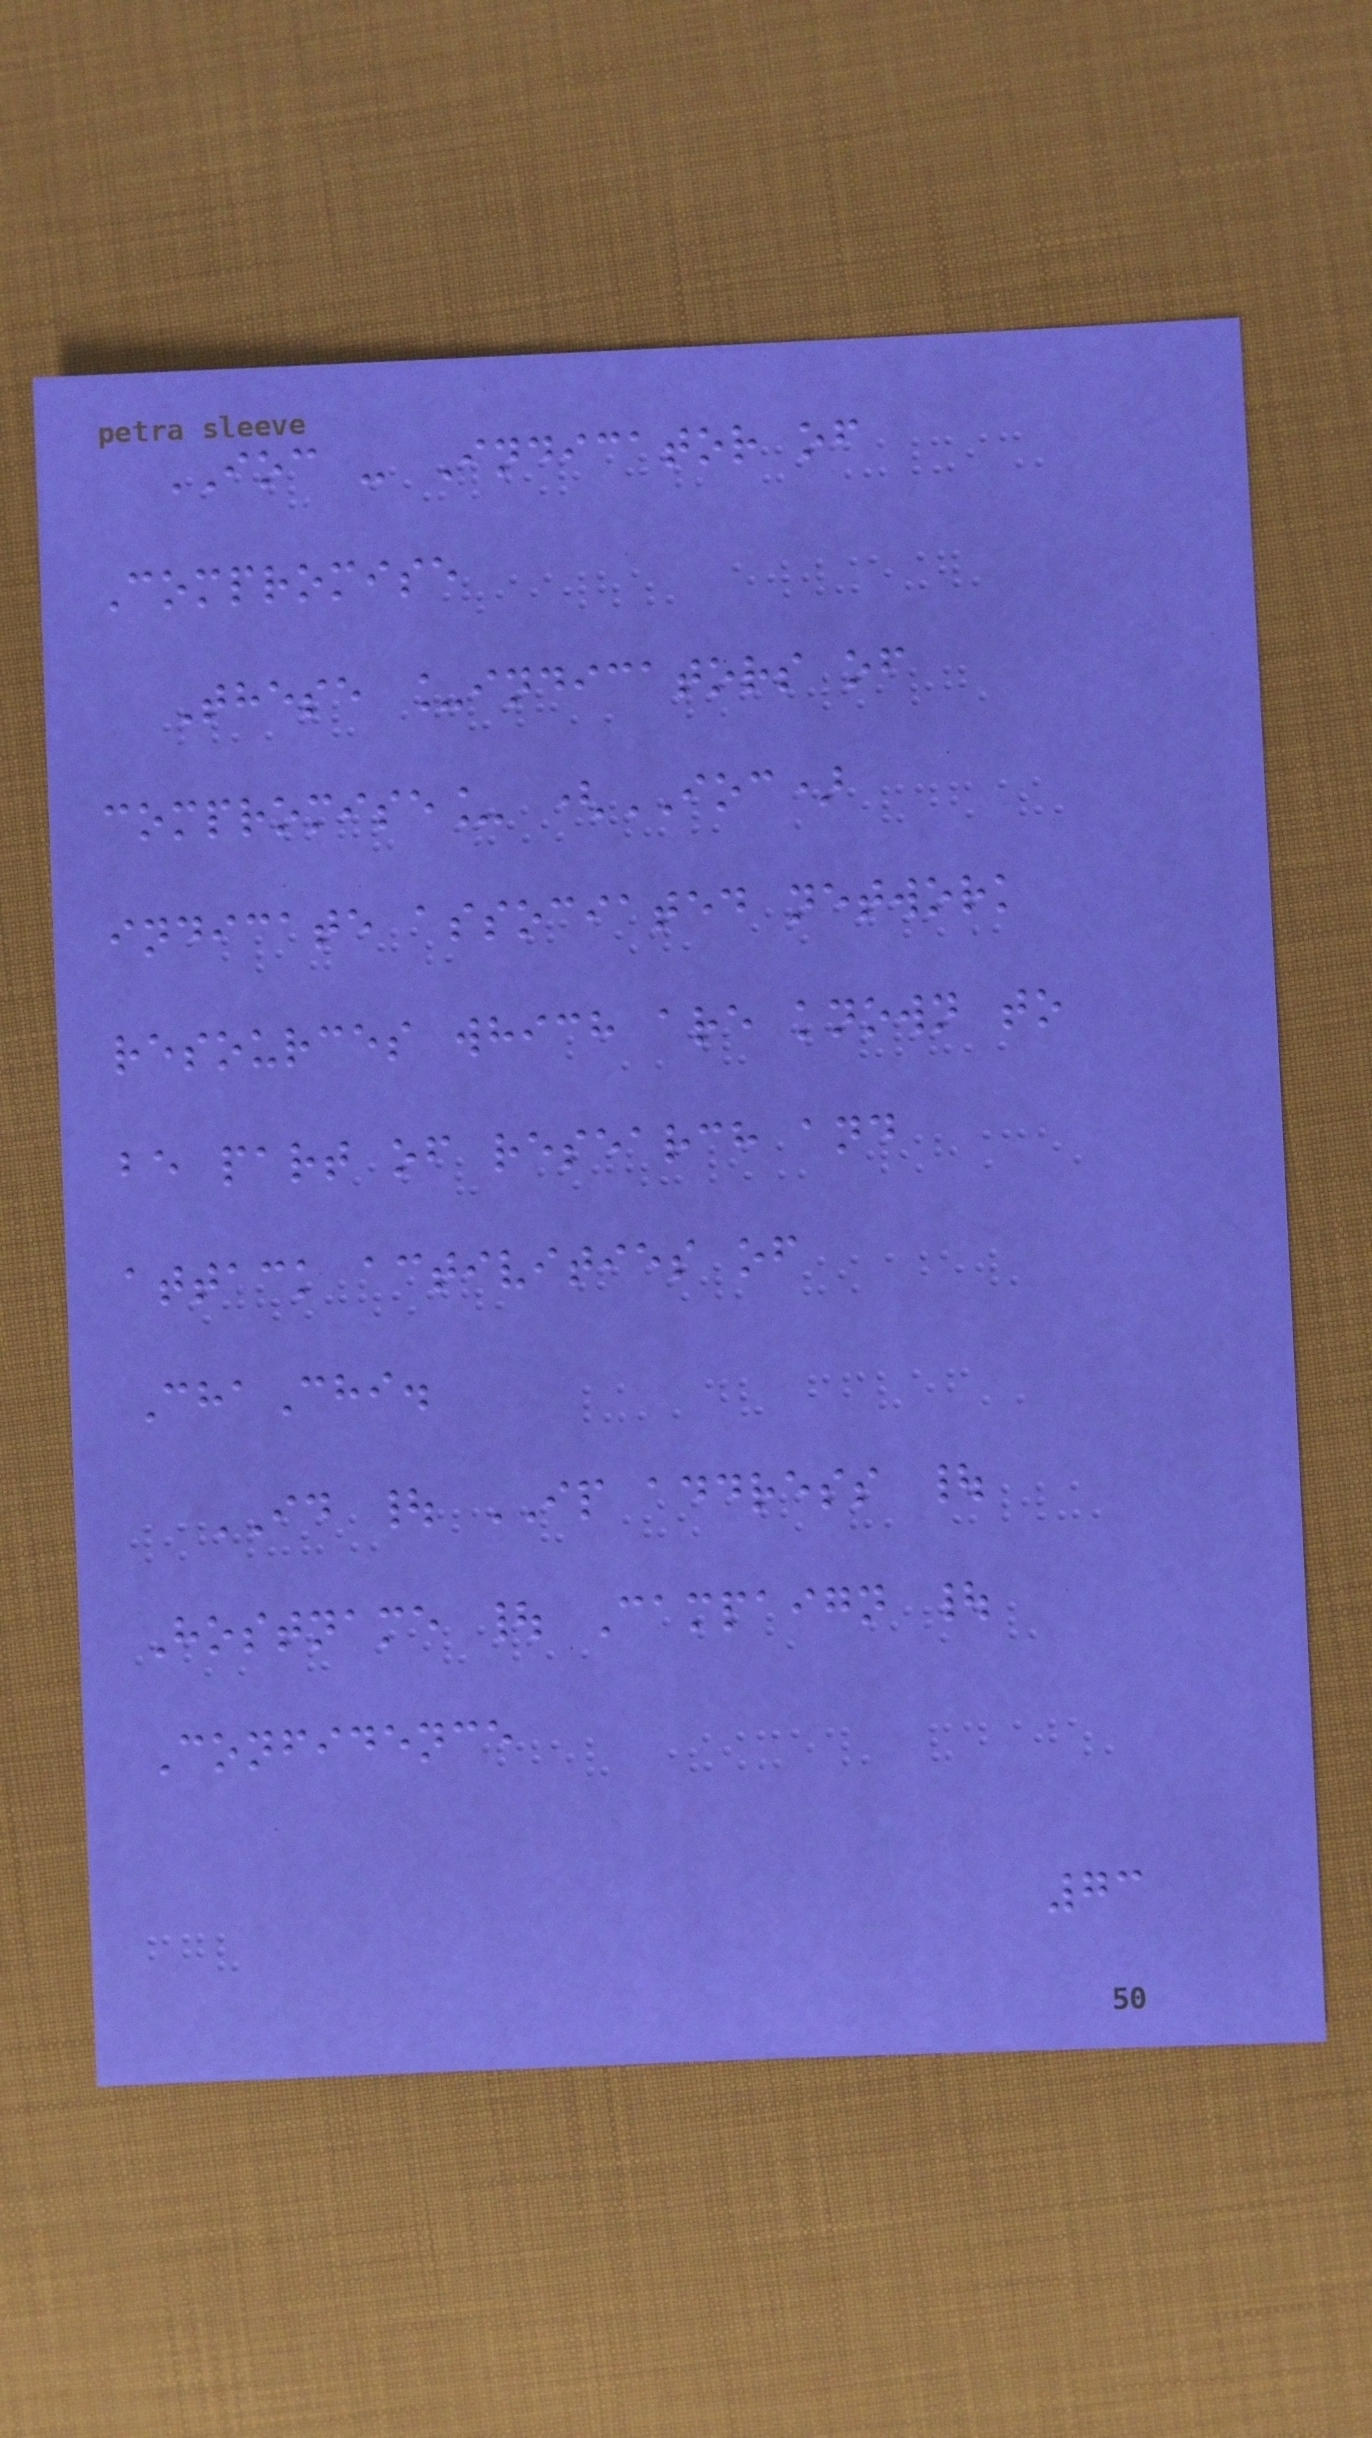IOC - Indicator of
Compromise
These _indicators of
compromise_ (IOC)
indicate associated network
resources which are known to
be part of research and
attack activities of
ChaChi.
ID | IP address |
Hostname | Campaign |
Confidence
73
